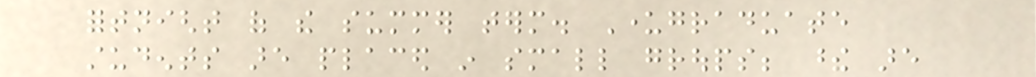fortnight of the summer term. Undergraduate
students are placed in small groups; these are
